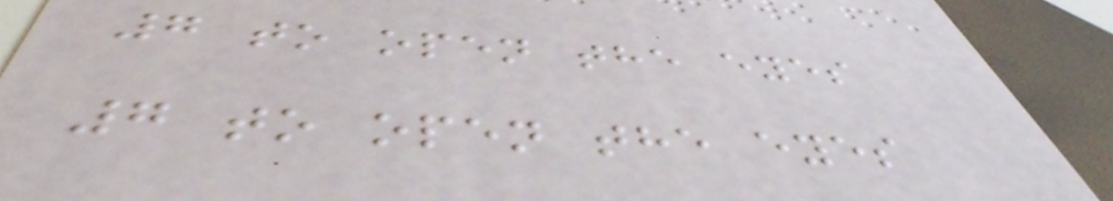7 to open the eyes
7 to open the eyes
